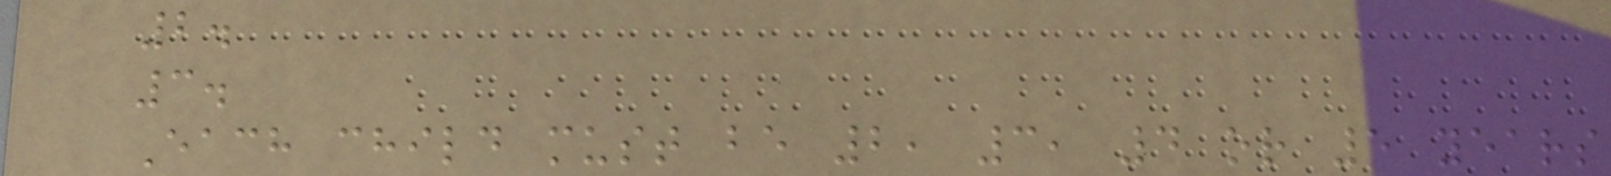2.
3.
Each child must be 2, 3, 4 or 5 years
